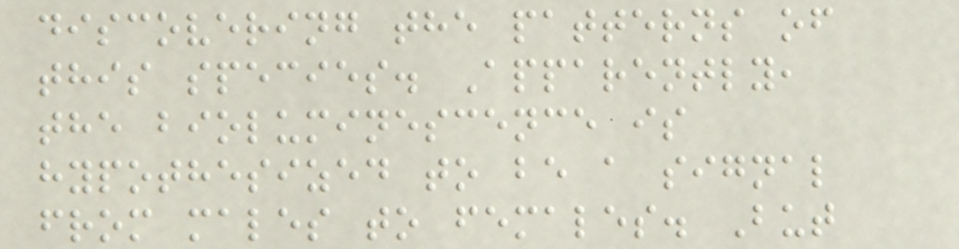discovering the patterns of
this species. Apparently,
the bioluminescence is
hypothesized to be a signal
from males to females. But
